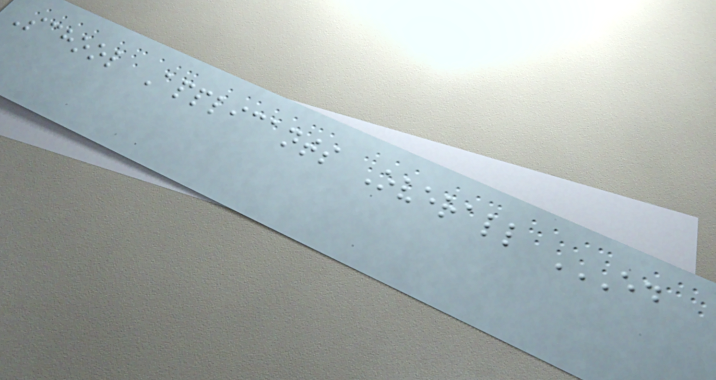School Applicants Overall ED
